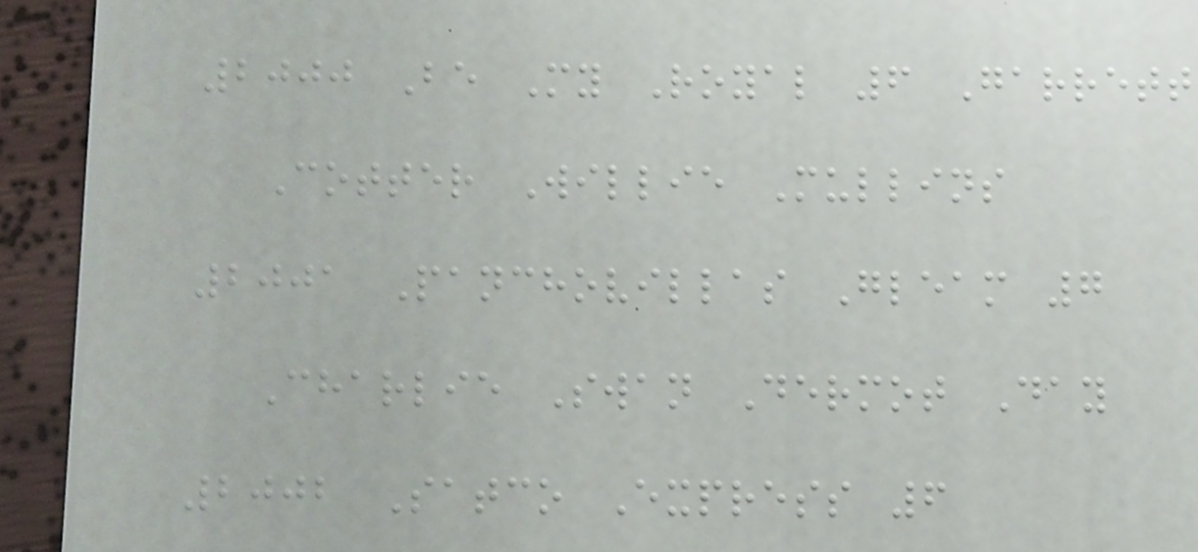2000 Be My Royal 6 Garrett
Cotter Willie Mullins
2001 Panchovillas Gleam 7
Charlie Swan Dermot Day
2002 Satco Express 6
